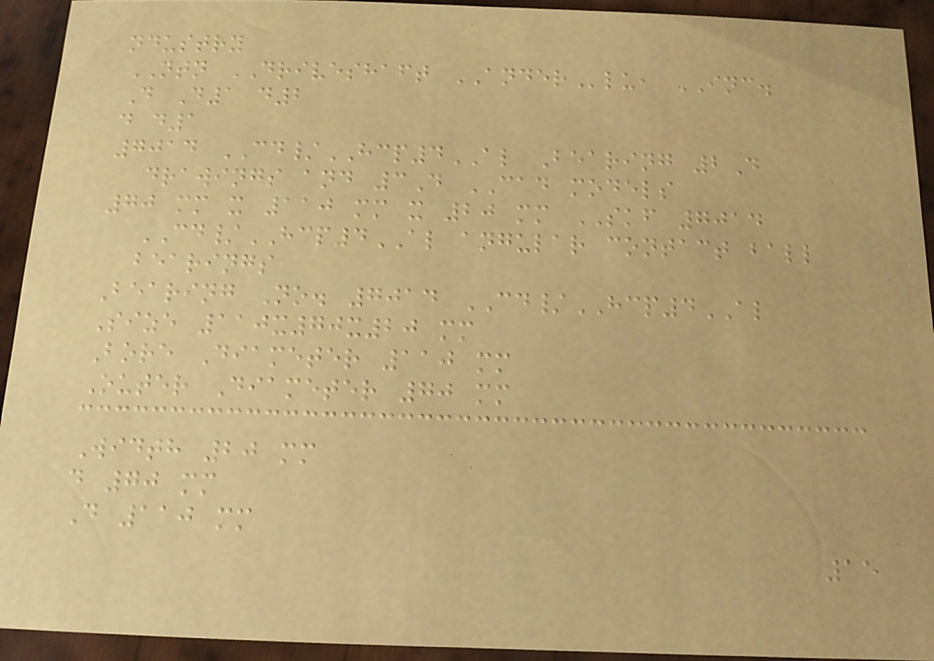ndustry
NTN DRIVESHAFT ANDERlu, INC.
D D1 d2
d d1
7014 CD/HCP4AL Bearing 2D
drawings and 3D CAD models
70 mm x 110 mm x 20 mm SKF 7014
CD/HCP4AL angular contact ball
bearings
Bearing No. 7014 CD/HCP4AL
Size 110x70x20 mm
Bore Diameter 110 mm
Outer Diameter 70 mm
Width 20 mm
d 70 mm
D 110 mm
15
